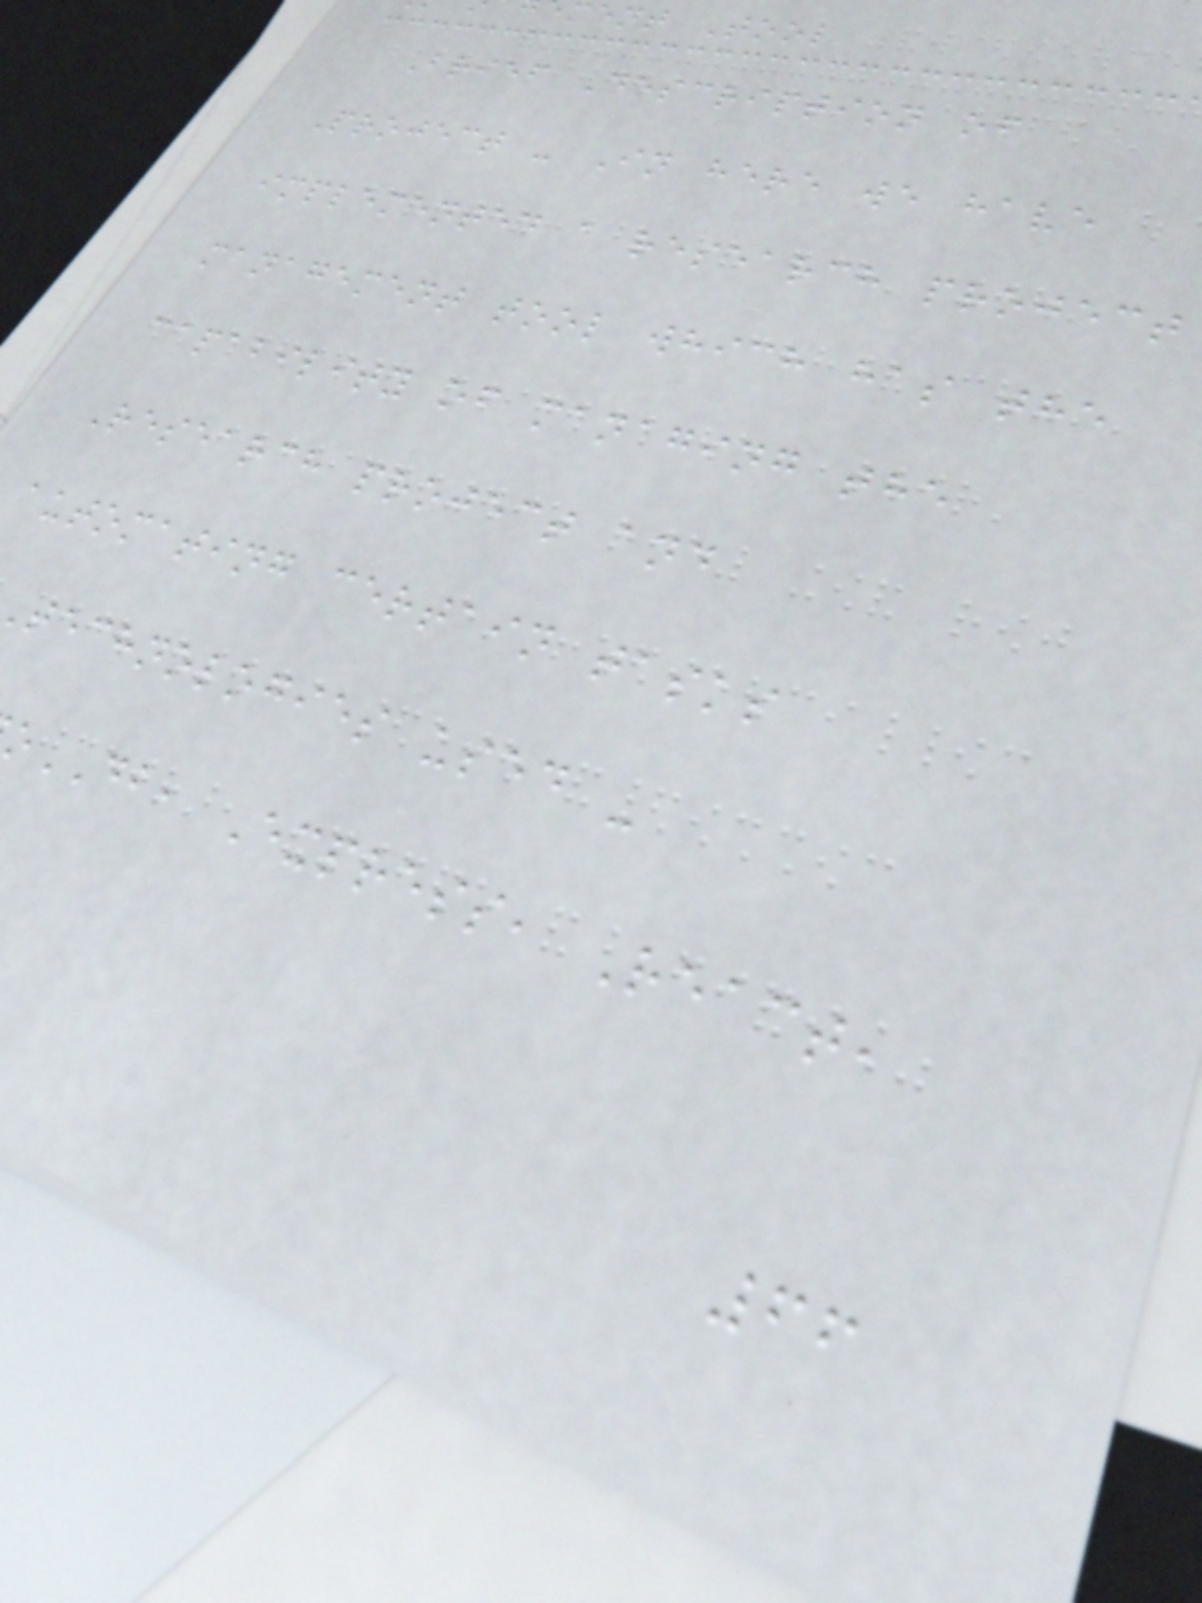ment Tool
Brief Description of
Project - In here we have
implemented a research project
management tool which has the
capability of managing the
Research project and
automating certain tasks
technologies used -
oDB, Express, React,
66
